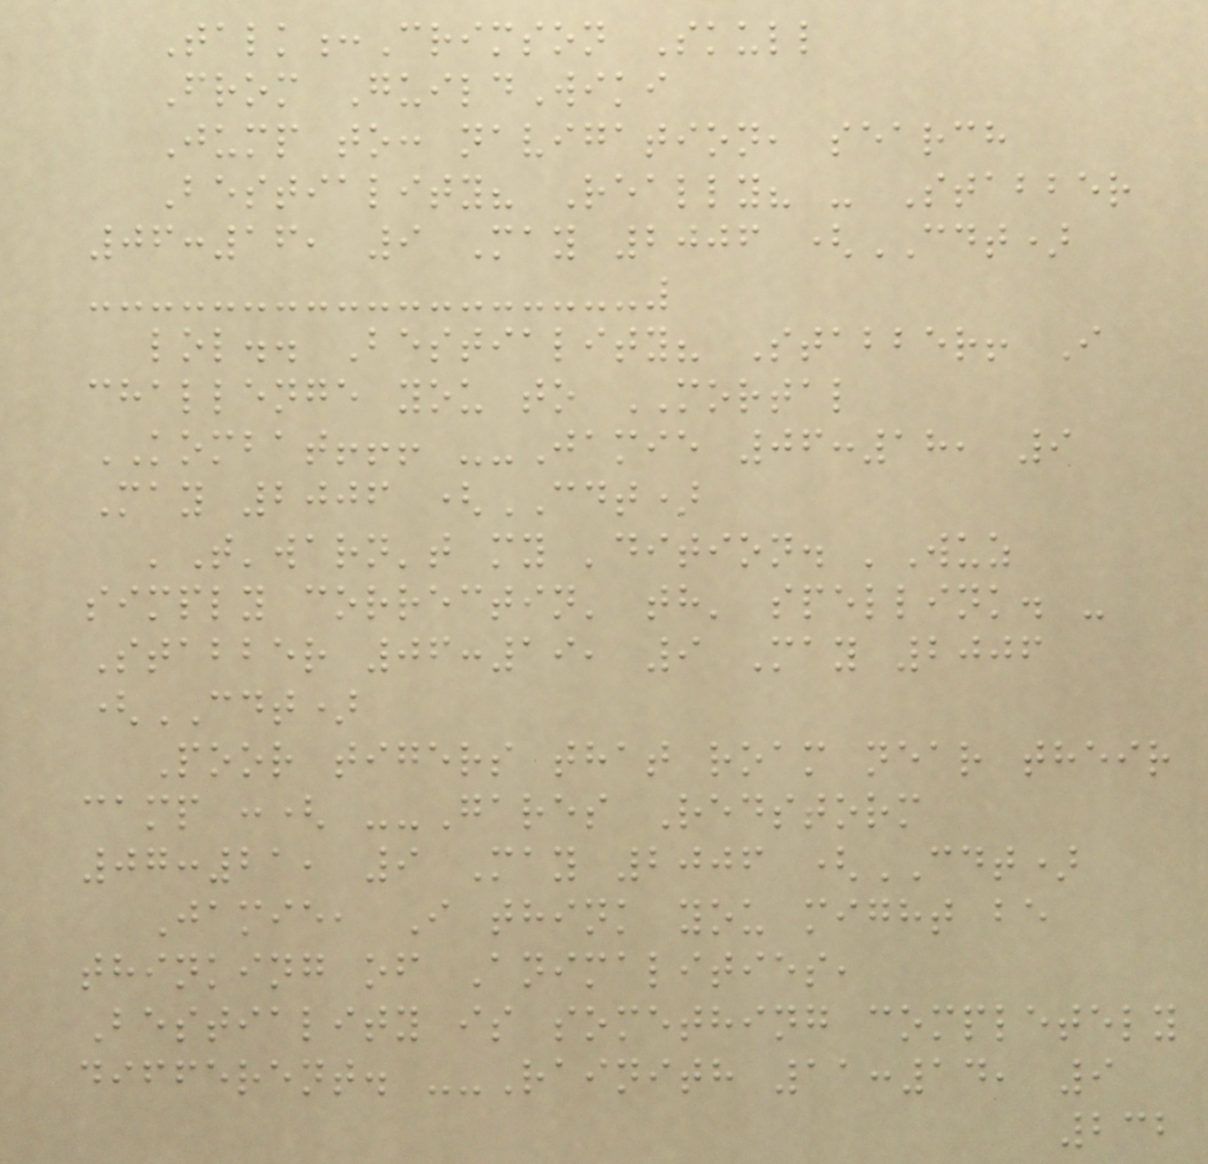Talk:Crimson Skull
From GuildWiki
Jump to: navigation, search
Bestiality? Really? - Stabber
06:16, 9 May 2006 (CDT)
lol.. Bestiality? Stabber! I
challenge you to MORTAL
KOMBAT!!! --Jamie 06:18, 9
May 2006 (CDT)
'T'warn't my 'dition. 'Wuz
simply correctin' th' spellink. -
Stabber 06:19, 9 May 2006
(CDT)
Poor tigers that roam near their
camp :( --Gares Redstorm
07:21, 9 May 2006 (CDT)
Jamie, I think you might be
thinking of Animalities,
Bestiality is something completely
different. --Rainith 11:14, 9
232
